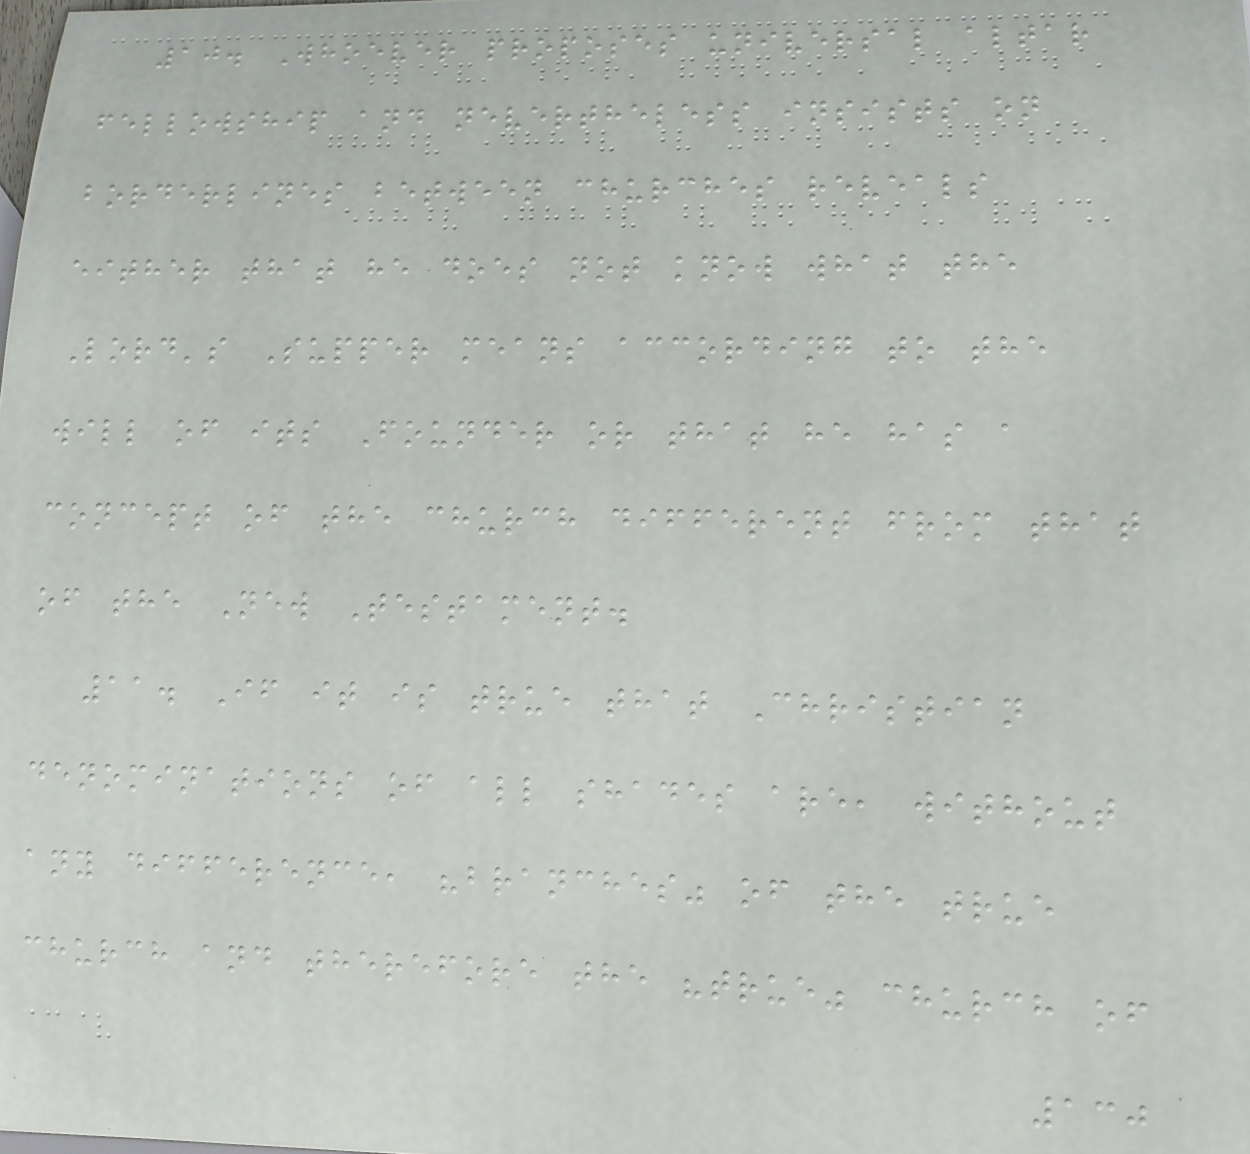10. Whoever proposes universal altar
fellowship and nevertheless insists on
borderlines between churches reveals
either that he does not know what the
Lord's Supper means according to the
will of its Founder or that he has a
concept of the church different from that
of the New Testament.
11. If it is true that Christian
denominations of all shades are, without
any difference, "branches" of the true
church and therefore the "true" church of
130
